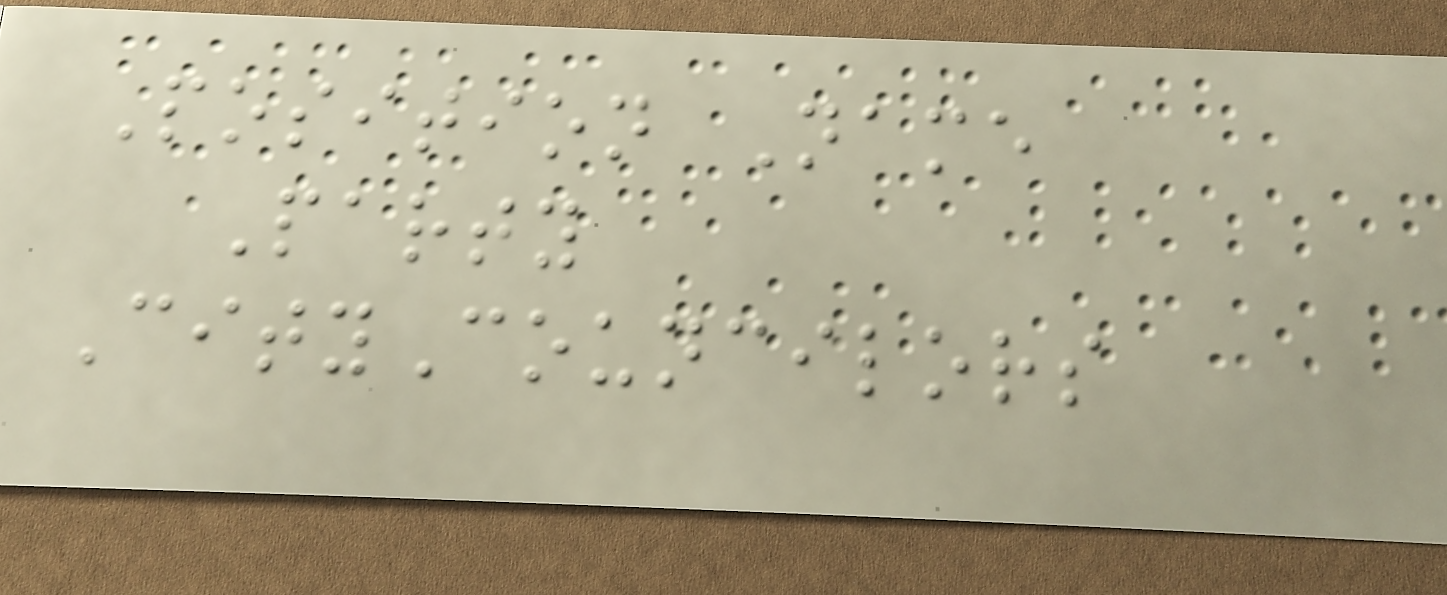Position Name
Party
CityCouncilors
